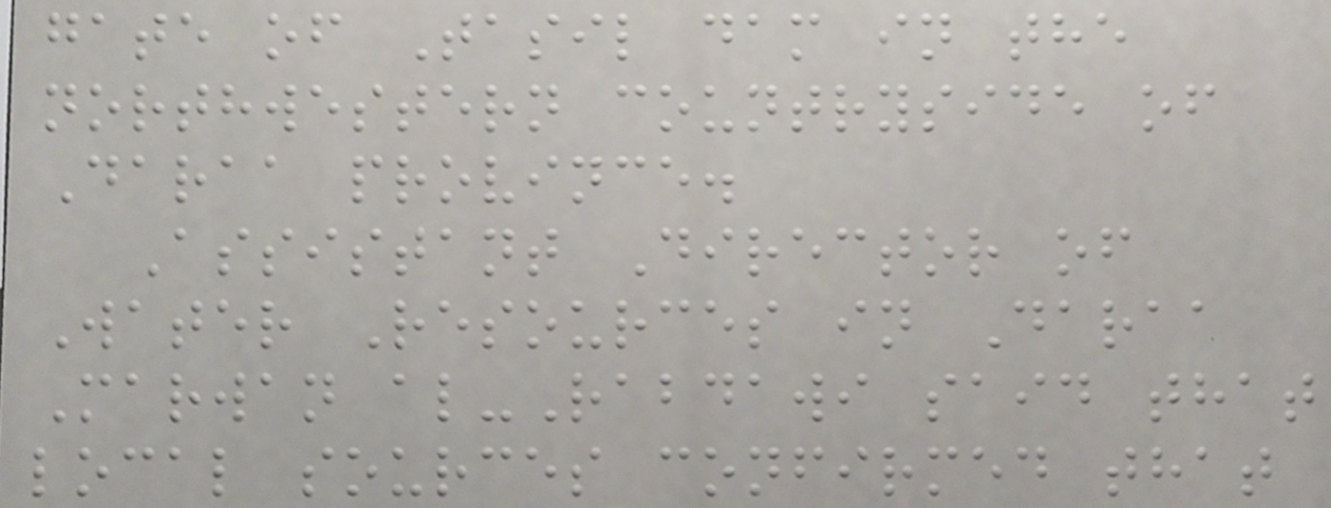gate of Tasil dam in the
northwestern countryside of
Daraa province.
Assistant Director of
Water Resources in Daraa
Marwan al-Rabdawi said that
local sources confirmed that
